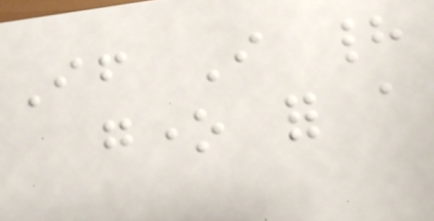If I had
gone for a
